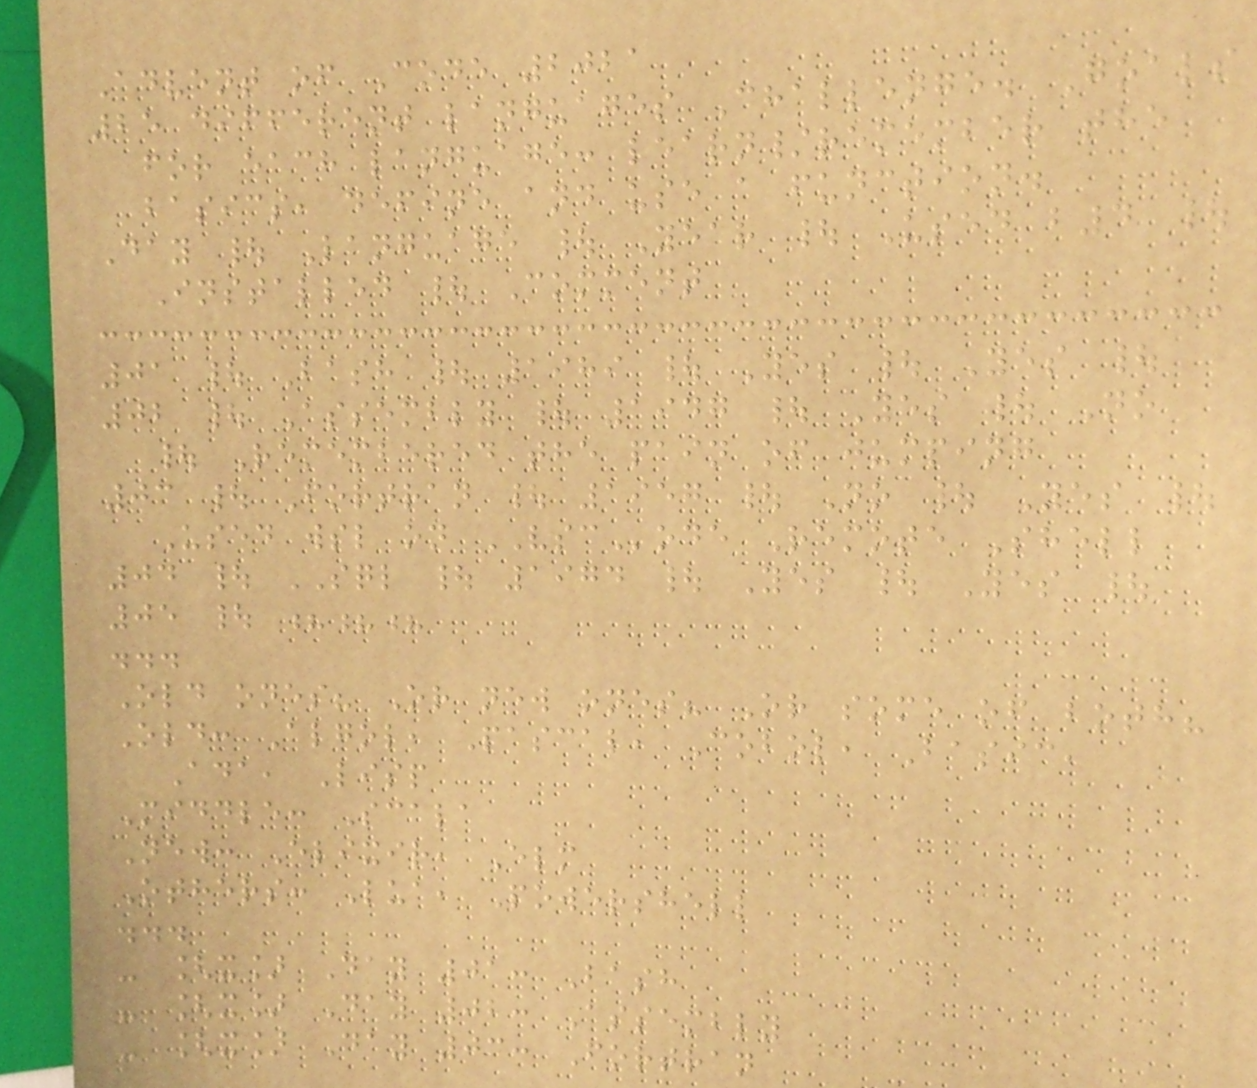Advent of Code 2021
25 different languages Challenge. Goals
for each language: learn/remember the
basics, define and use a function.
Day | Language | Year | Used b4 |
Installed | Comment
01 | Bash | 1989 | Yes | Yes |
02 | Assembly | 1947 | Yes | No
| Remembered the pain of jumping
03 | Fortran | 1957 | No | Yes |
Used wsl on VSCode Remote Shell
04 | SQL | 1974 | Yes | Yes |
05 | ???
...
Old ones? Or new ones? Or some of both?
Old: Algol, Pascal, Cobol, Basic,
Ada, Lisp
Middle: Scala
New: Elixir, Elm
Others: Lua, Powershell
...
- [x] Day 01: Bash
- [x] Day 02: Assembly
- [x] Day 03: Fortran
